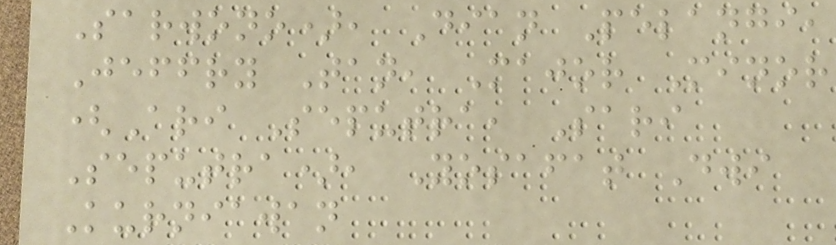Sarwono), Dian Pelangi,
Jeffry Tan, Major Minor
(Ari Seputra, Sari
Seputra), Yosafat Dwi
Kurniawan
